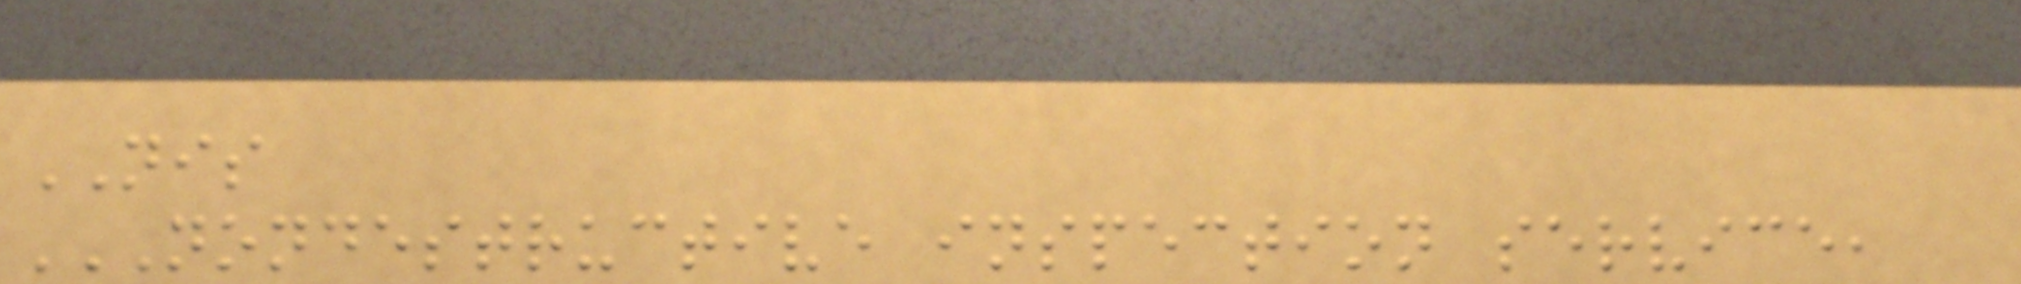NIS
NONDESTRUCTIVE INSPECTION SERVICE,
